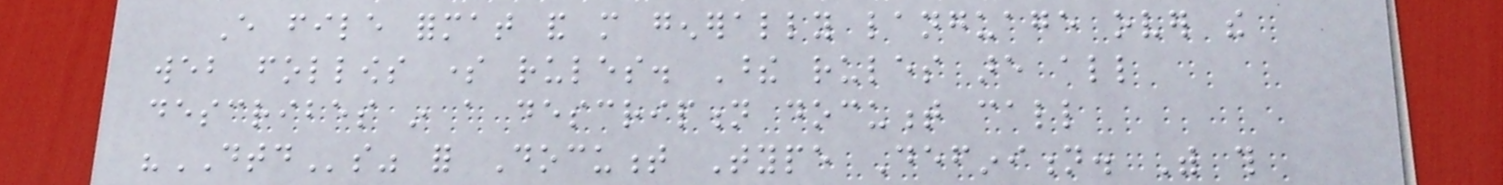Every file format and more generally language over the
web follows some rules. These rules are all
describes in a description document call
"DTDs" for Document Type Definition. With this
